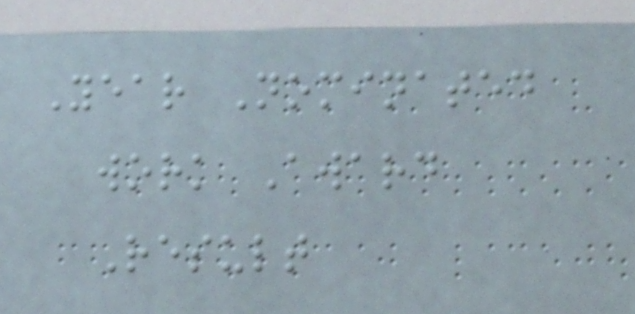Year Nominated
work Award
Result
